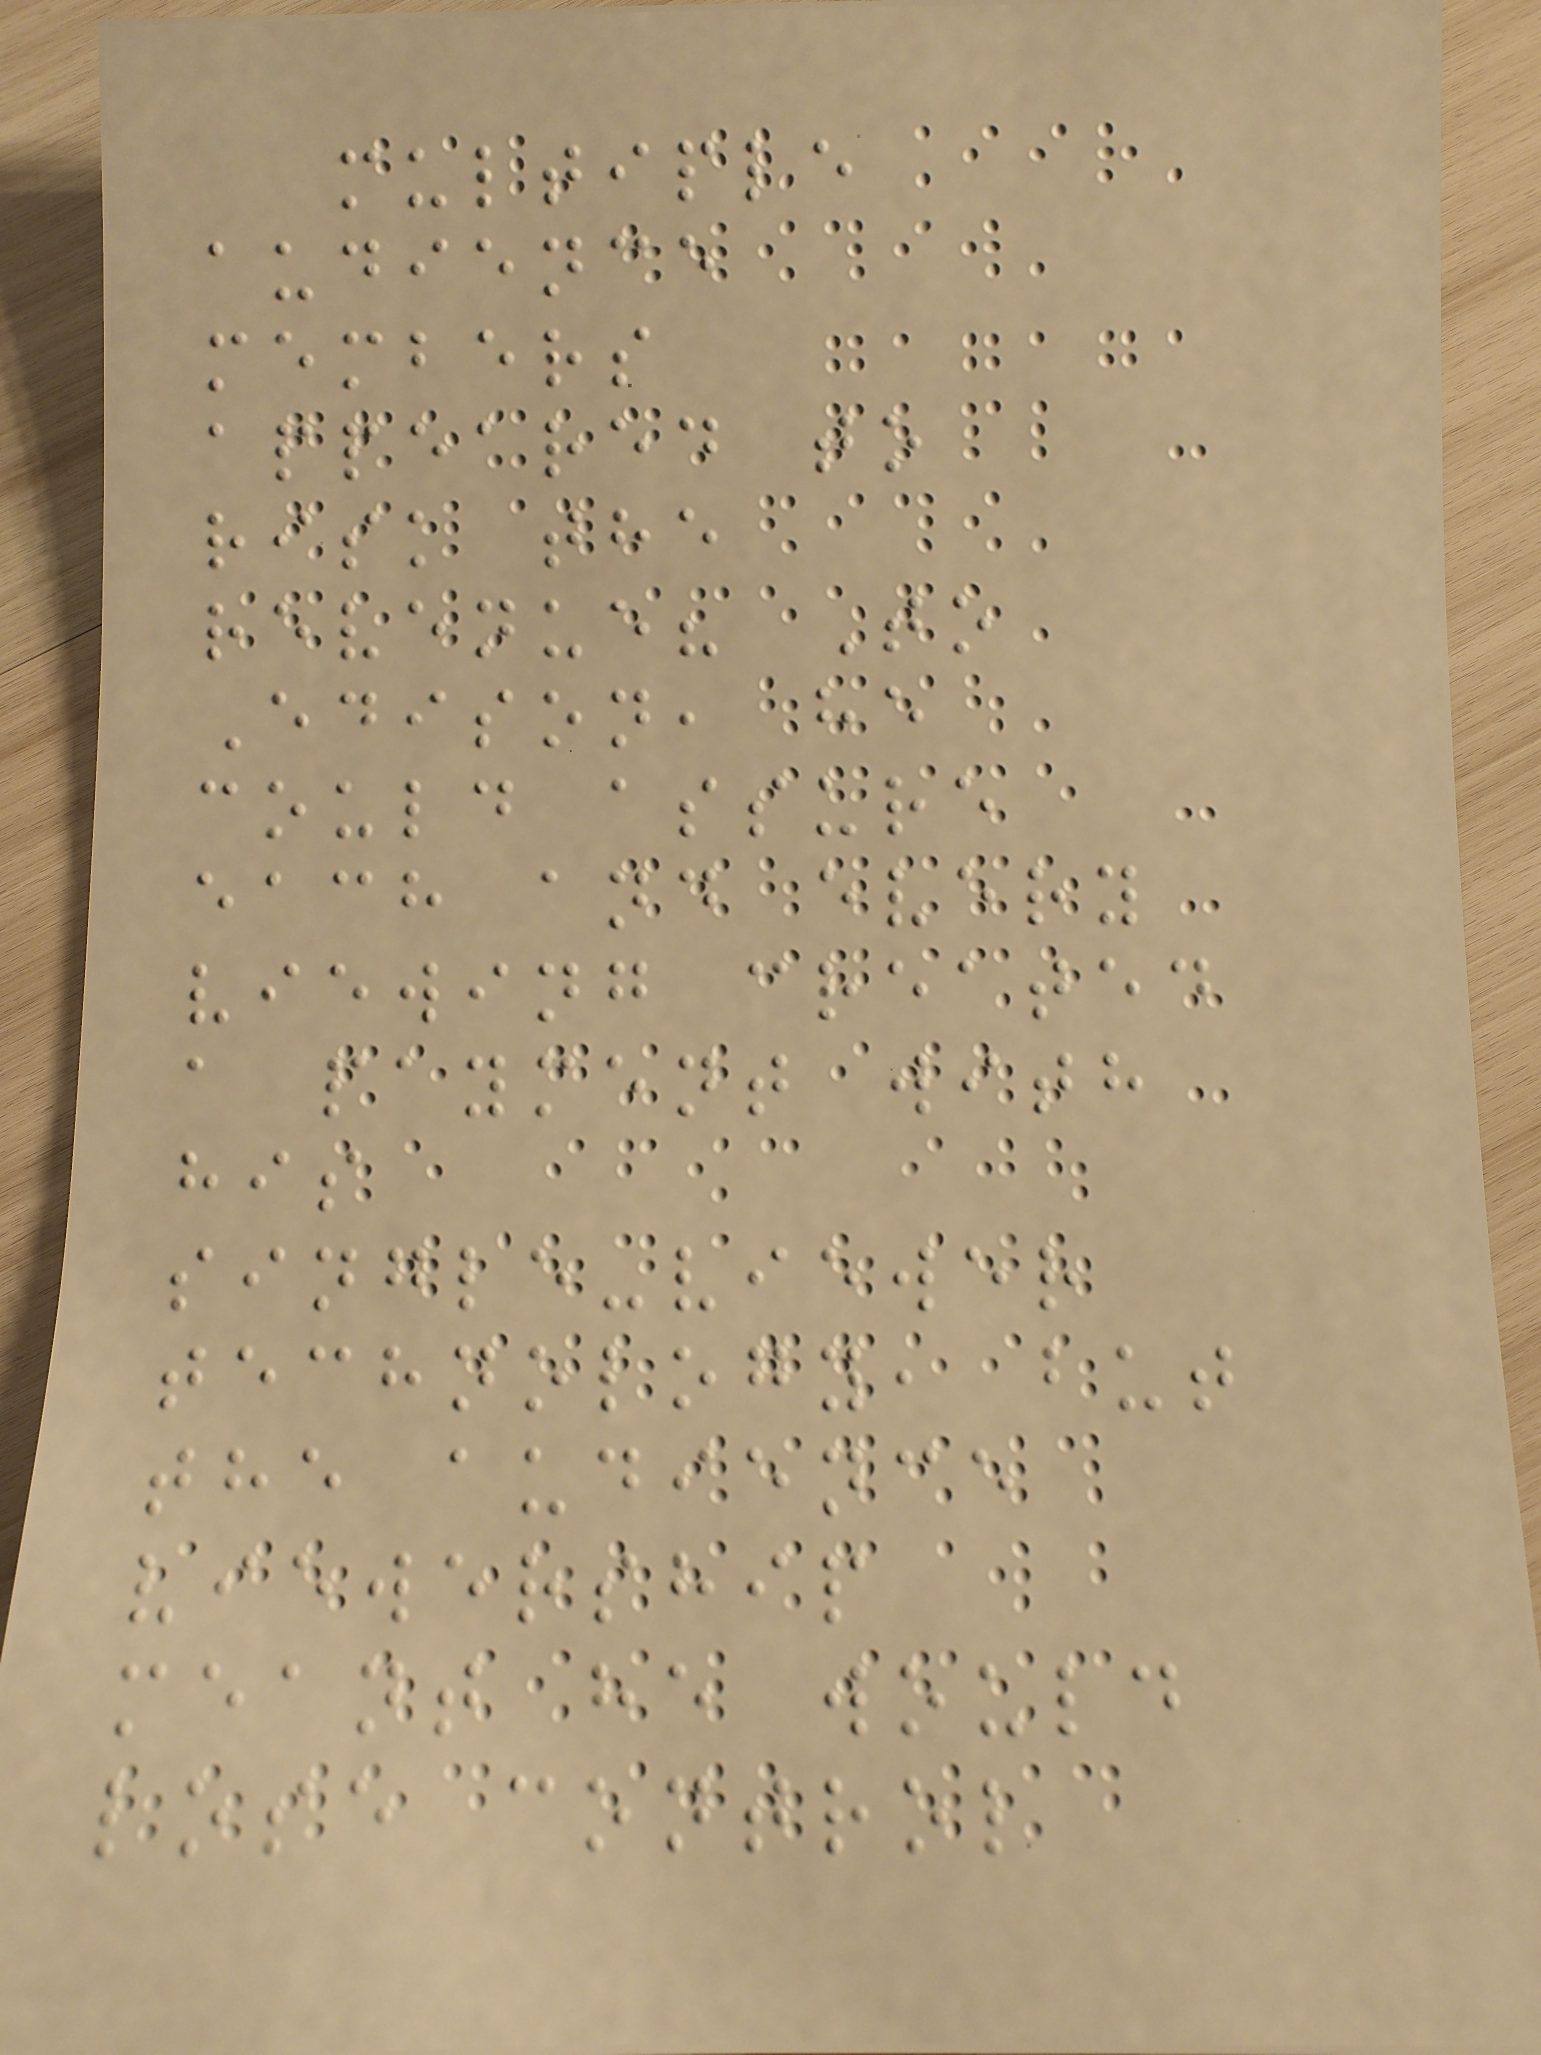multiple
audience
members
appeared to
risk the
revenue? To
Edison, he
could assure
each and every
viewing created
a payment with
his
single-viewer
technology, but
the audience
viewership
meant he would
lose control
